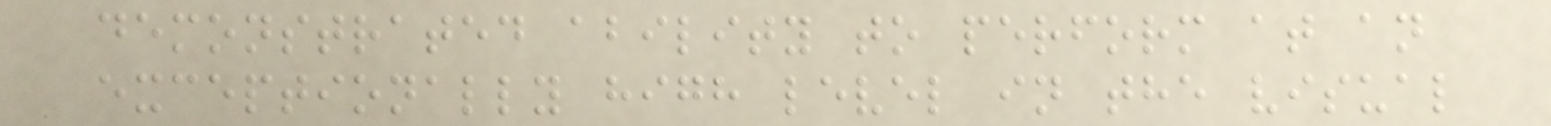demonstrated ability to perform at an
exceptionally high level in the visual
